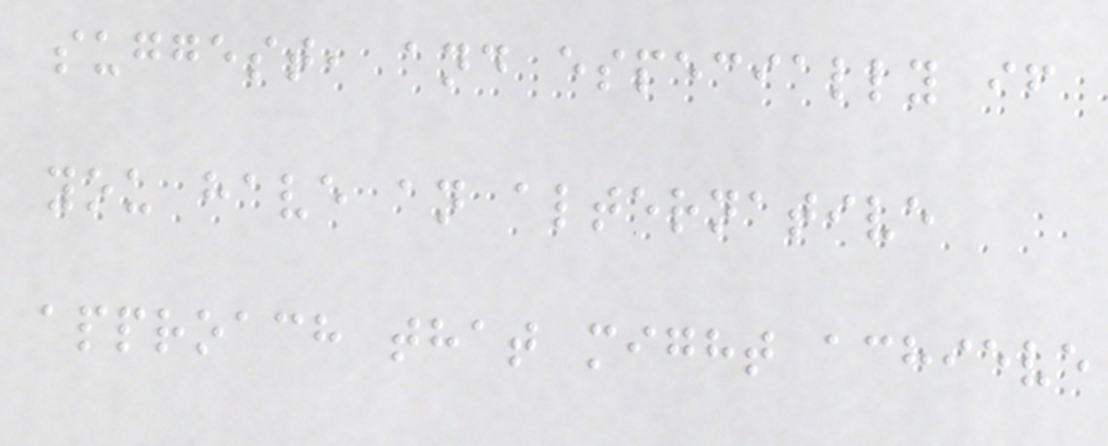suggest, and especially if
you have an alternative
approach that might achieve
